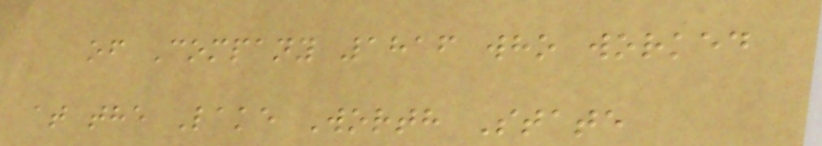of Company 1816 who worked
at the Lake Worth State
